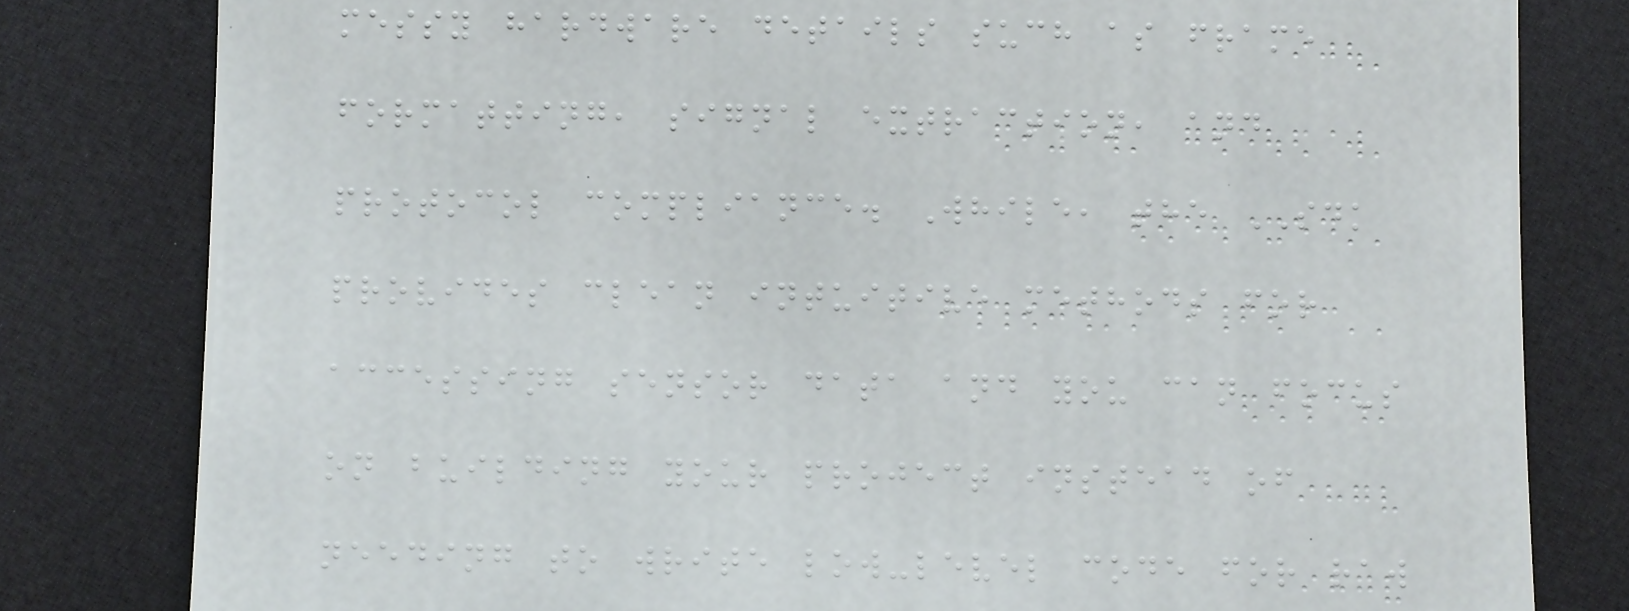messy hardware details such as frame
formatting, signal extraction, and
protocol compliance. While, the SDK
provides clean intuitive methods for
accessing sensor data and you can focus
on building your project instead of
needing to write low-level code for raw
